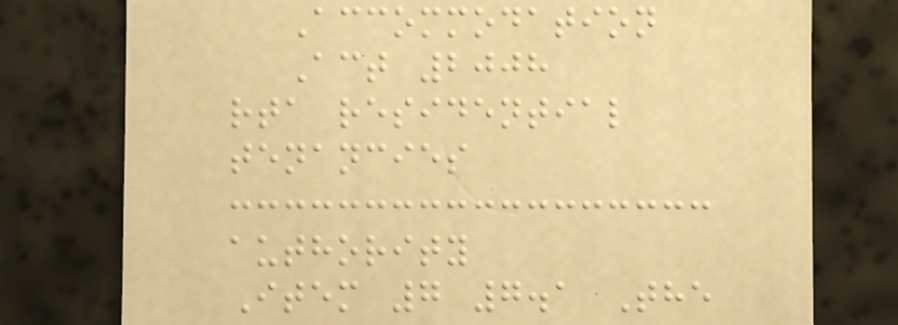Accommodation
Act 2008
rta residential
tenancies
authority
Item 7 7.1 The
